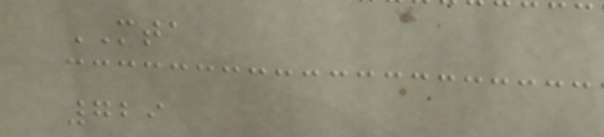MTA
729
